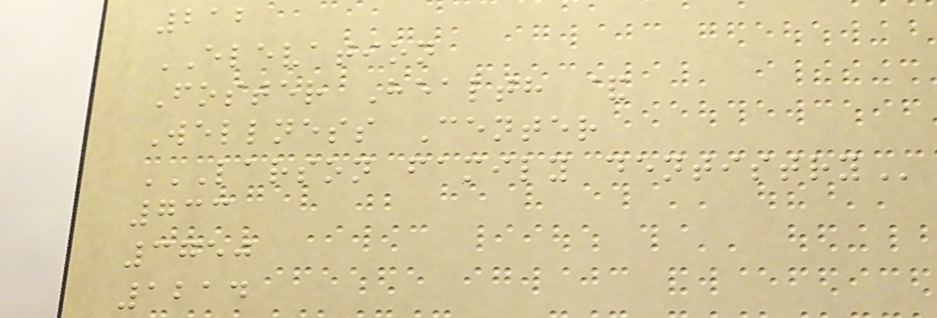212
ELEVATION
Foster Health &
Wellness Center
LARSON FAMILY DENTISTRY
733
3750
1214
